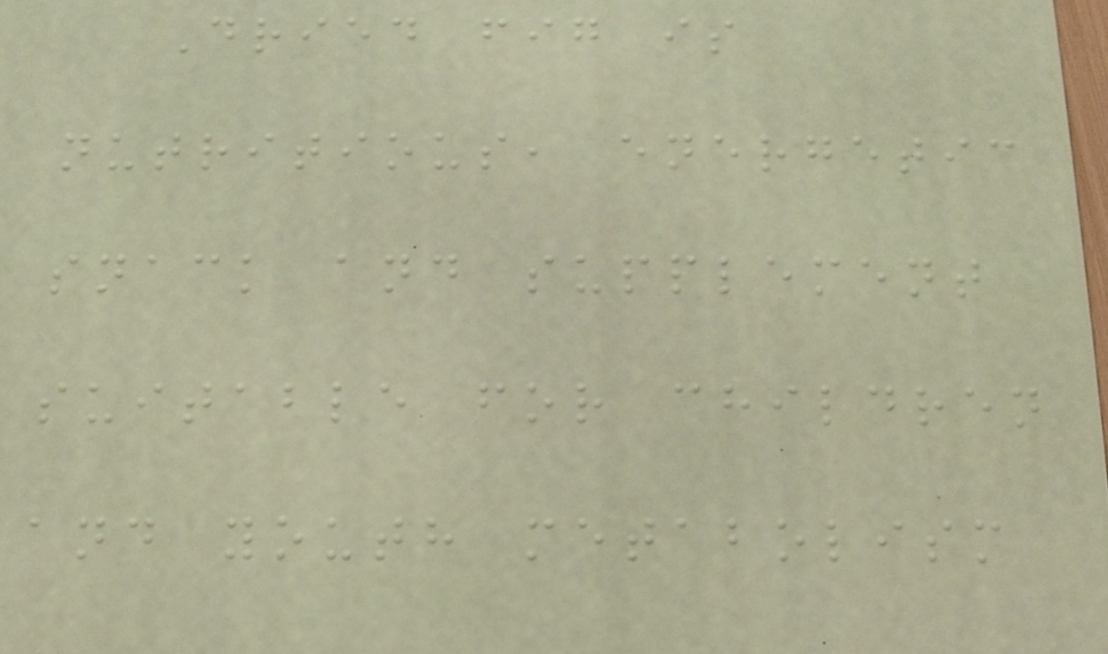Dried fig is
nutritious, energetic
snack and supplement
suitable for children
and youth metabolism
